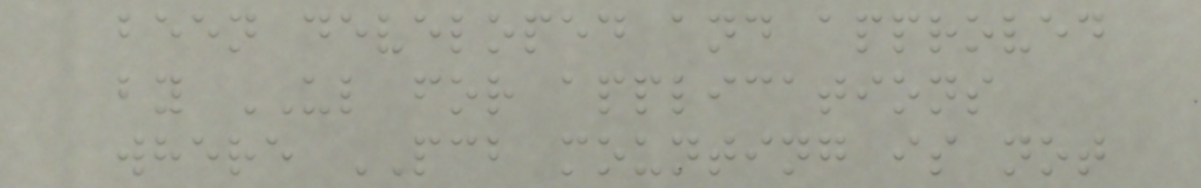been developed and approved
by UL for applications
where PCB mounting is not
